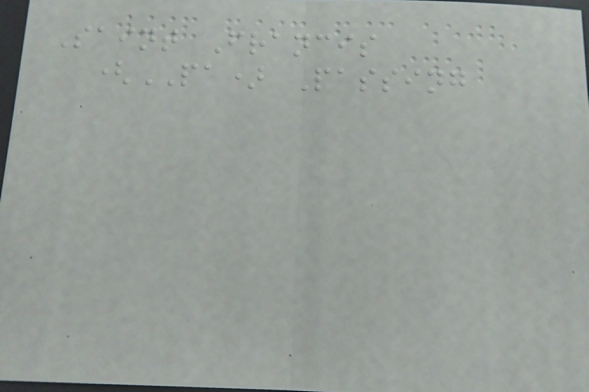Saint Francis
(PA) Passing
